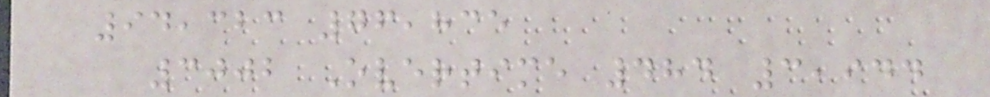94,323 76,835
3002 Overtime 484 3,944
